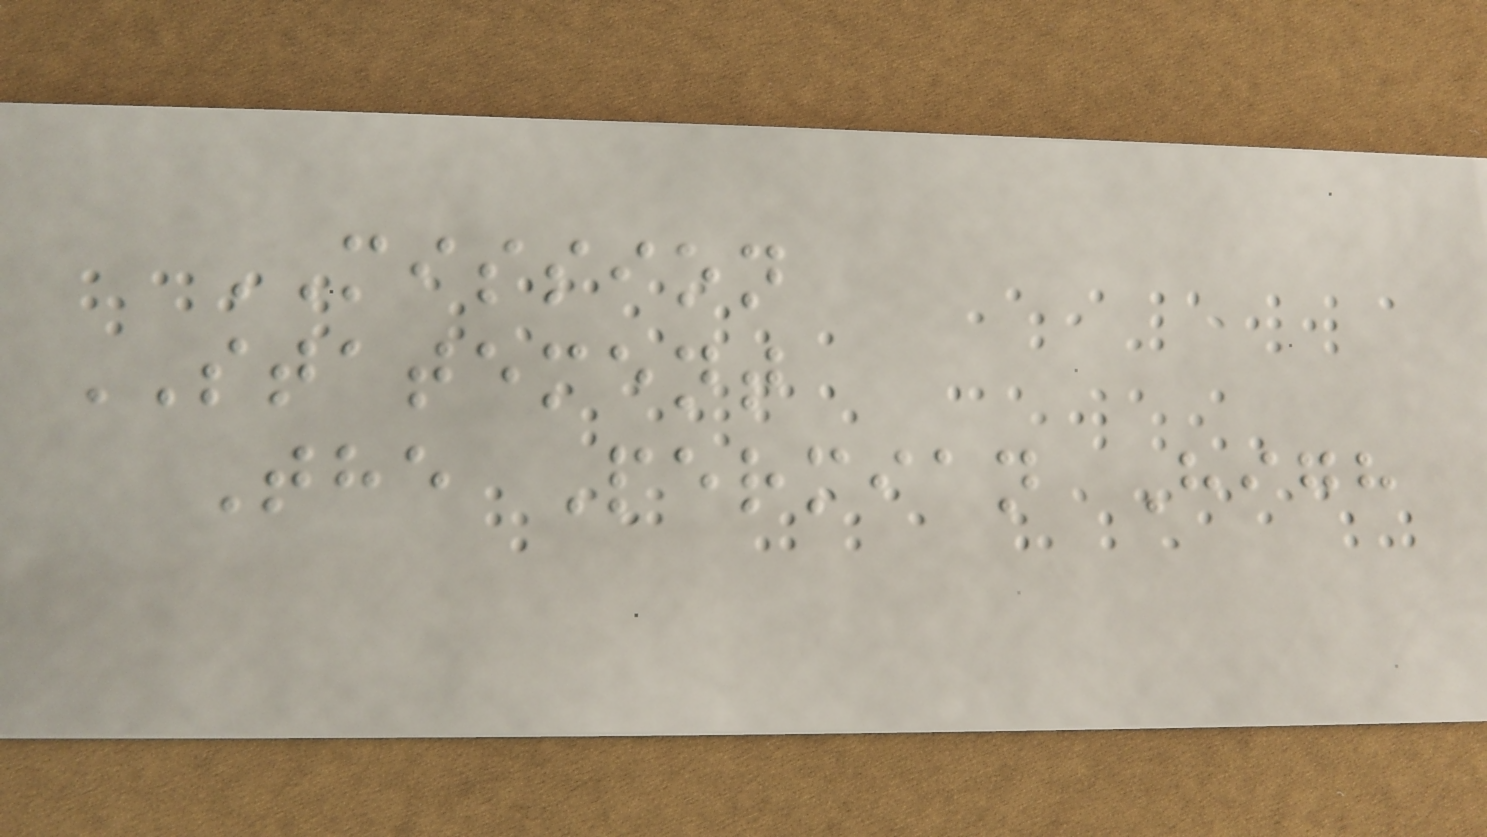MISSION
STATEMENT
The Permian High
